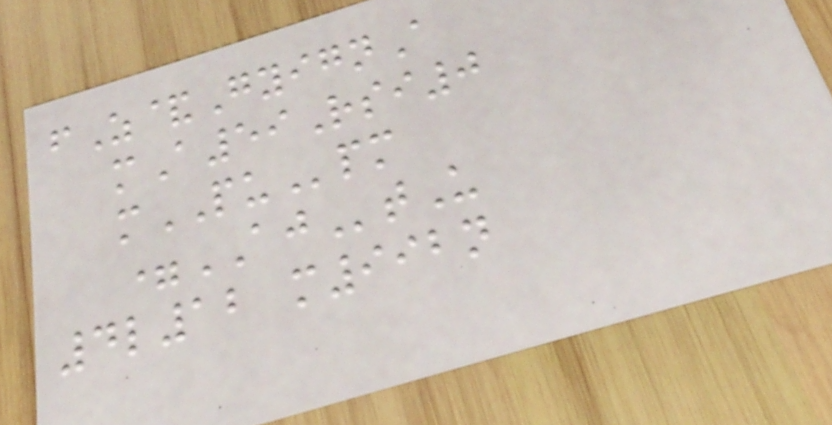fZ&GyignA
mA59Rsi0
mPUpm
=AJtU
4l12 m992n
